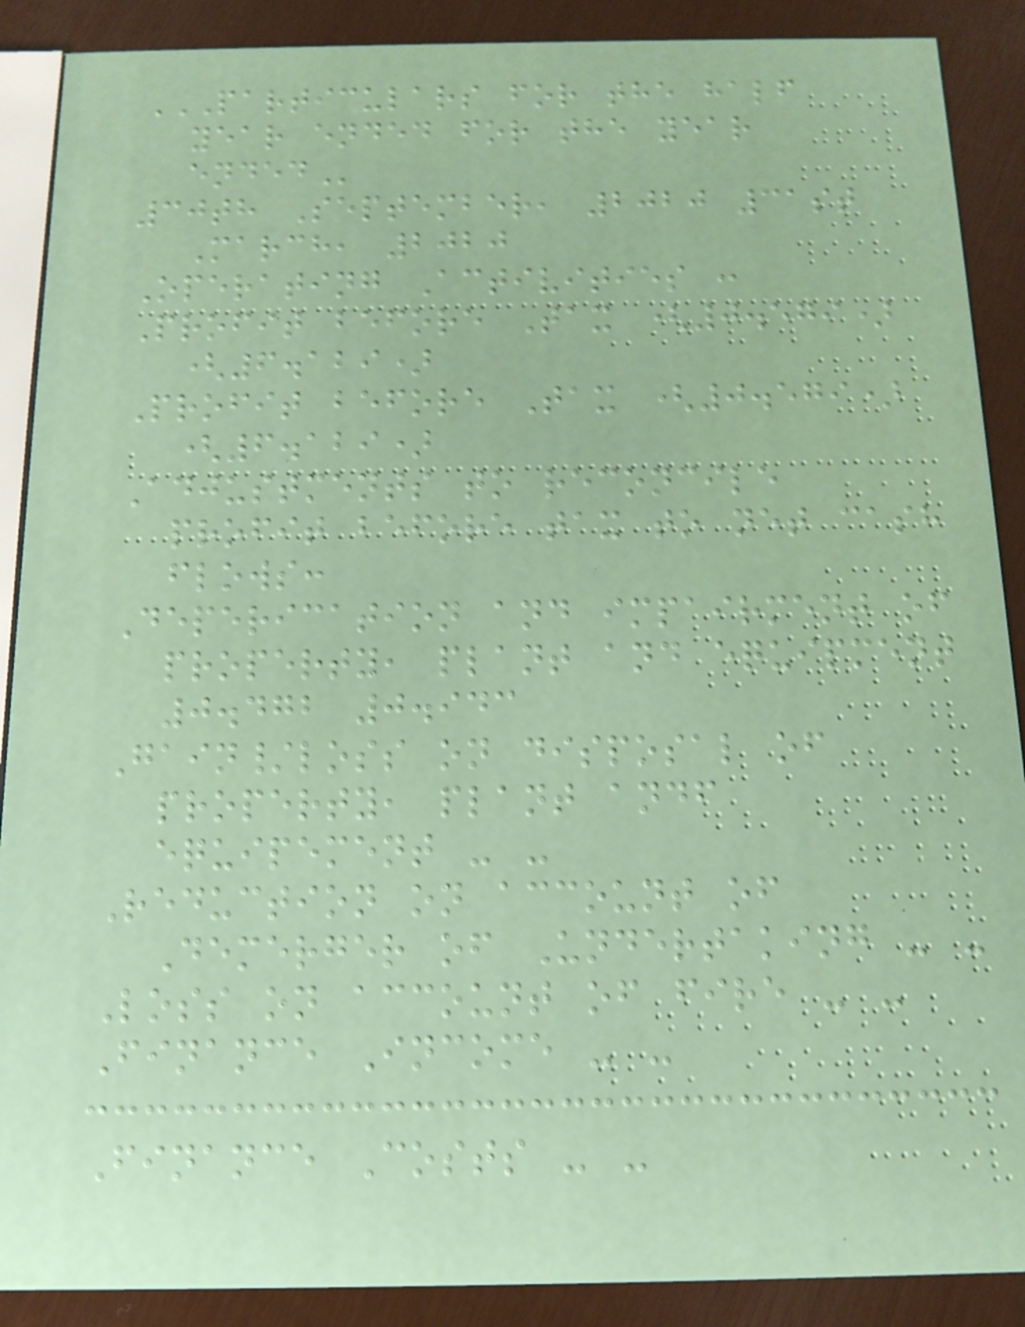PARTICULARS FOR THE HALF
YEAR ENDED FOR THE YEAR
ENDED
30th September, 2020 31st
March, 2020
Operating Activities :
Profit before Tax (0.579)
(6.129)
Profit before Tax (0.579)
(6.129)
Adjustments to reconcile
profit before tax to net cash
flows:
Deperication and impairment of
property, plant and equipment
0.472 0.943
Gain/loss on disposal of
property, plant andf
equipement - -
Reduction on account of
Demerger of Undertaking - -
Loss on account of fire - -
Finance Income - -
Finance Costs - -
